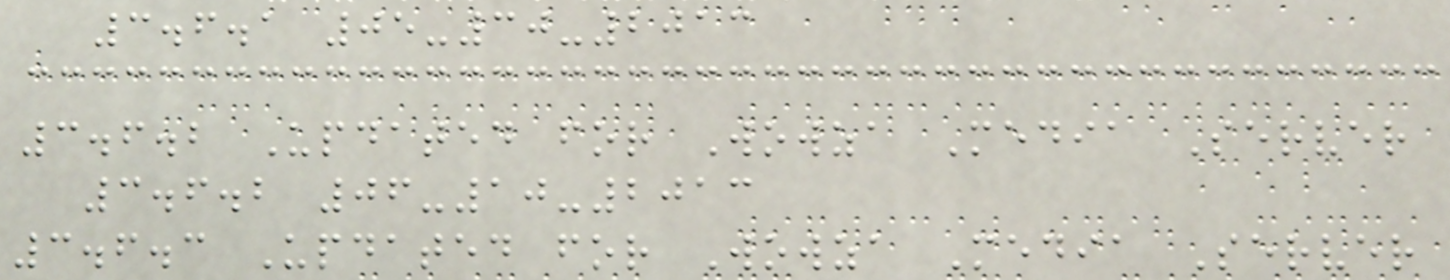3.6.1 05-30-2013
3.6.2 Updated for Wowza Media Server
3.6.2 06-10-2013
3.6.3 Updated for Wowza Media Server
